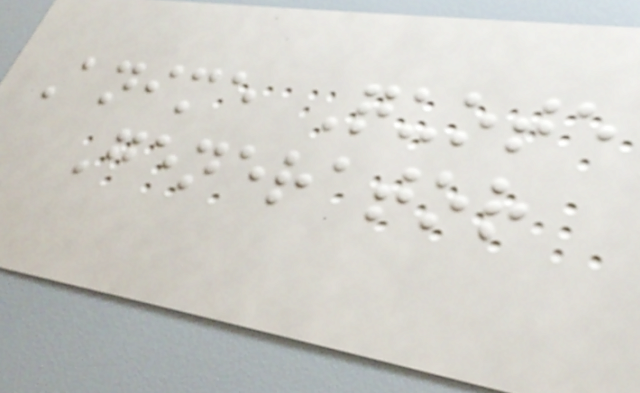Anime Quote
Generator
